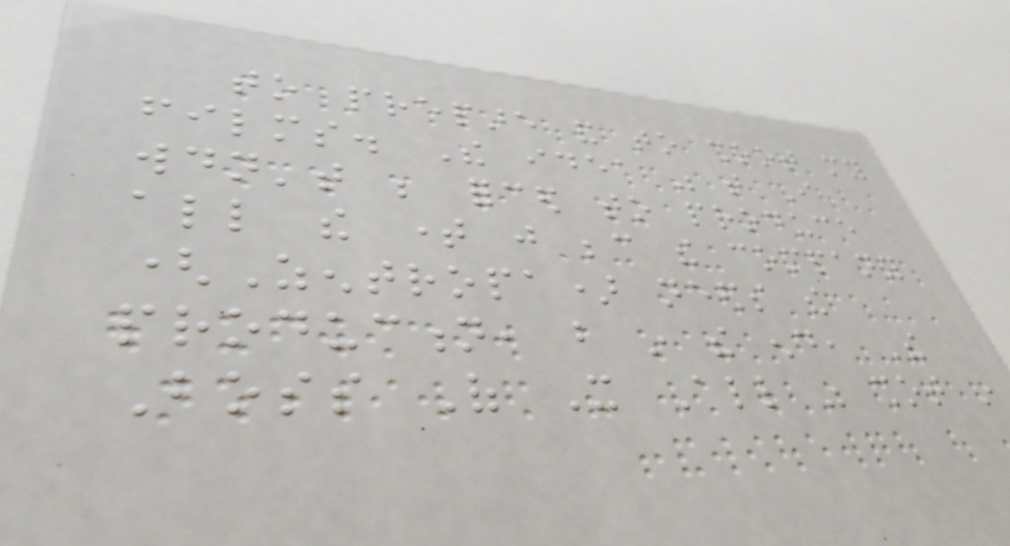to prepare and to shoot my
films. The idea was that I
wouldn't be forced to produce
all the time just because the company
(Zentropa) needs the
production, but in the end, The
Boss Of It All was shot in
